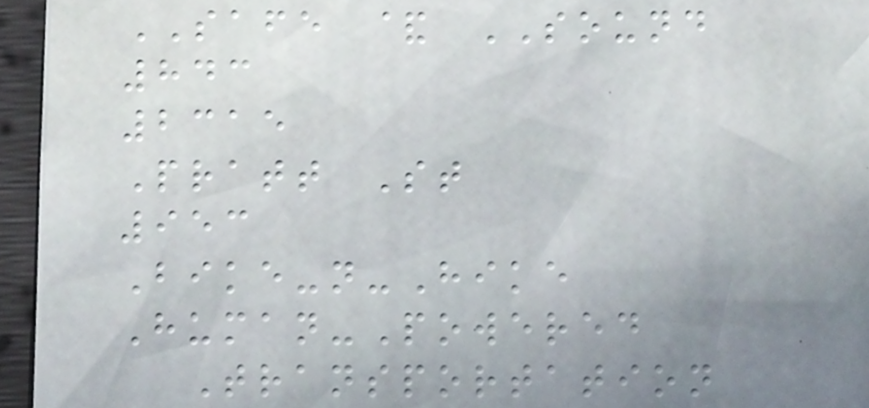SAFE & SOUND
843
2315
Pratt St
953
Bike-n-Hike
Human-Powered
Transportation
